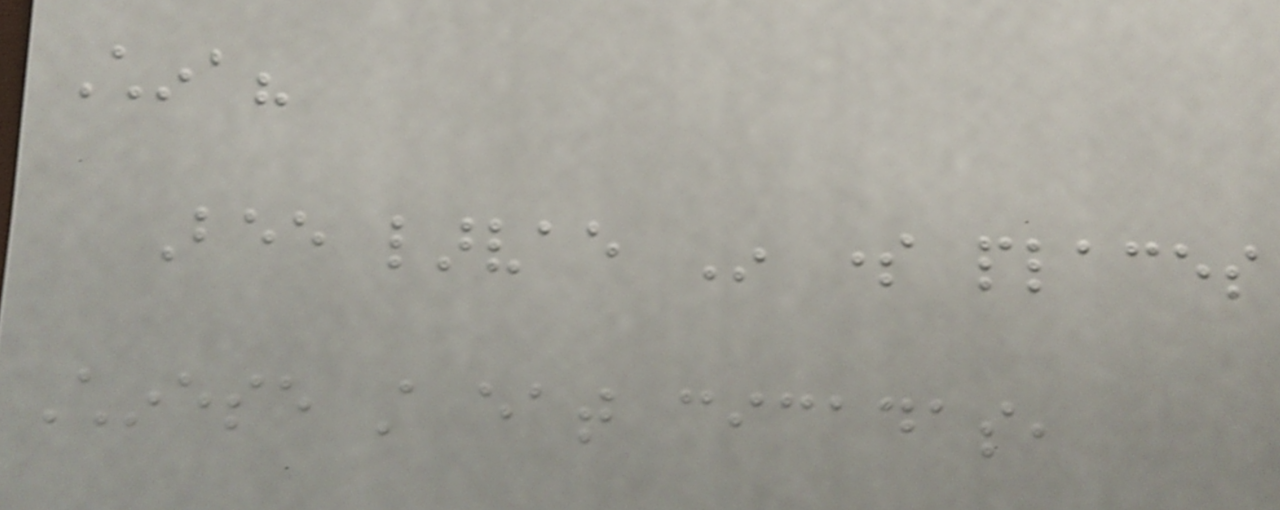China?
Bee larvae In some places
Chinese still eat cicadas,
